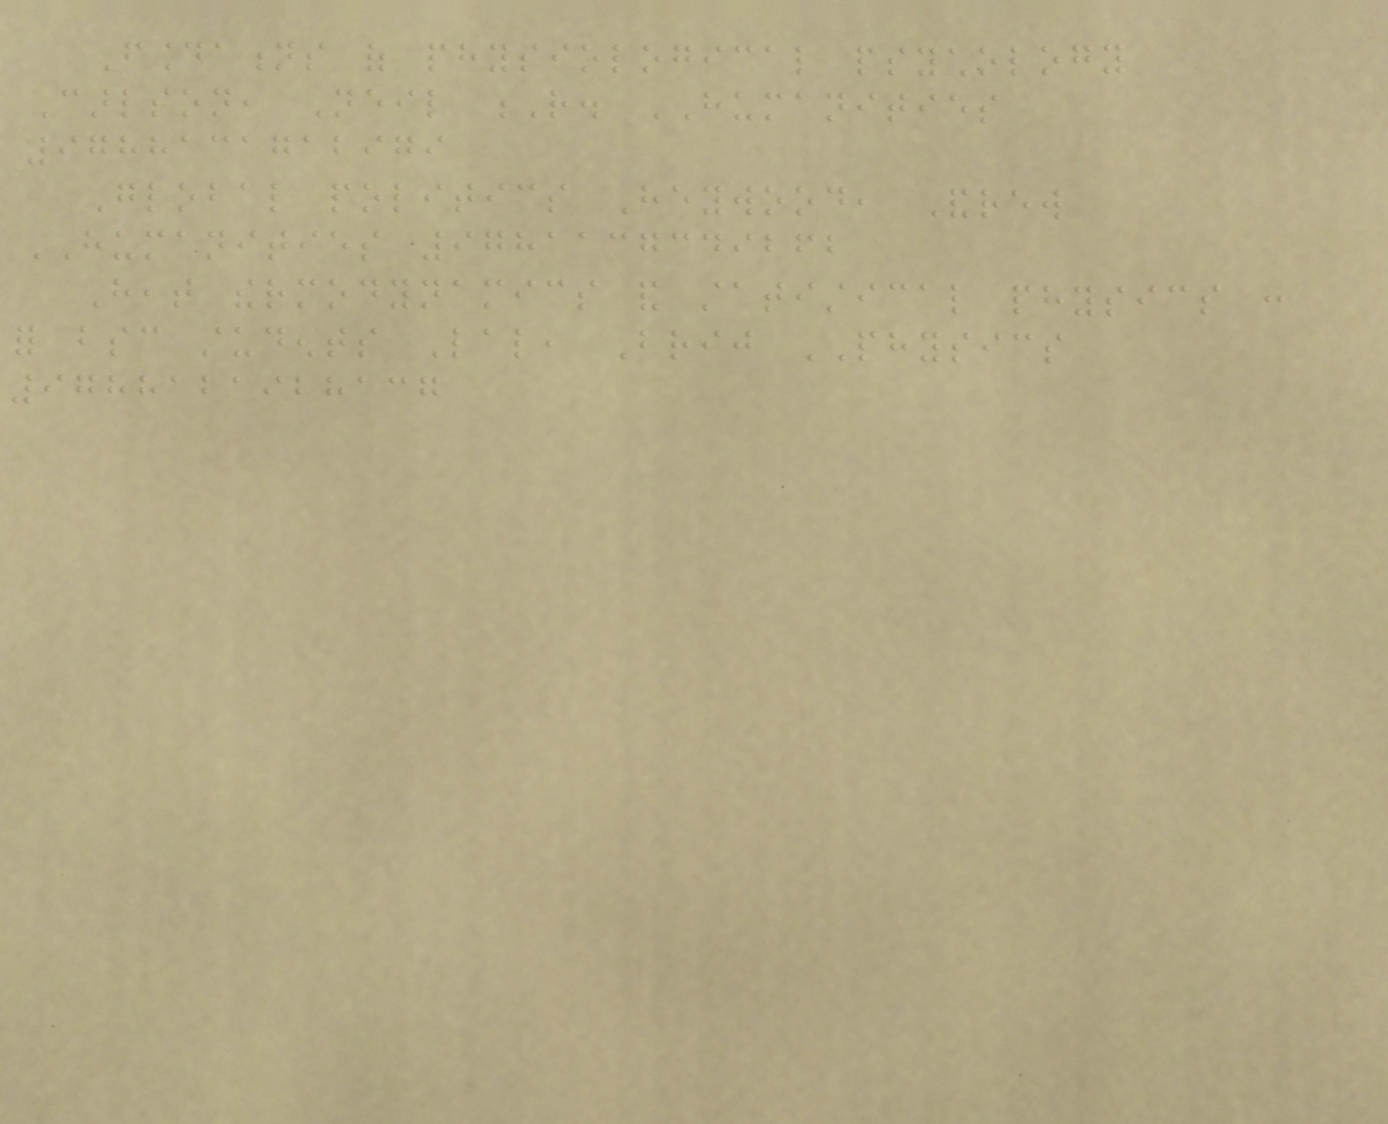Foundations of physiological psychology
Carlson, Neil R. HUMANITIES
9788131712979
Global politics Heywood, Andrew
HUMANITIES 9781137349262
Heat thermodynamics and statistical physics :
for bsc students Lal, Brij PHYSICS
9788121928137
